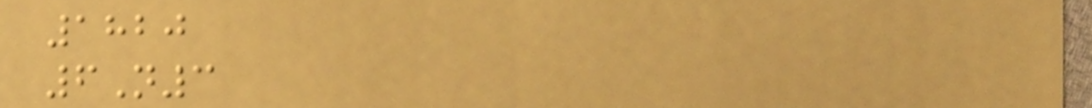1820
6N3
